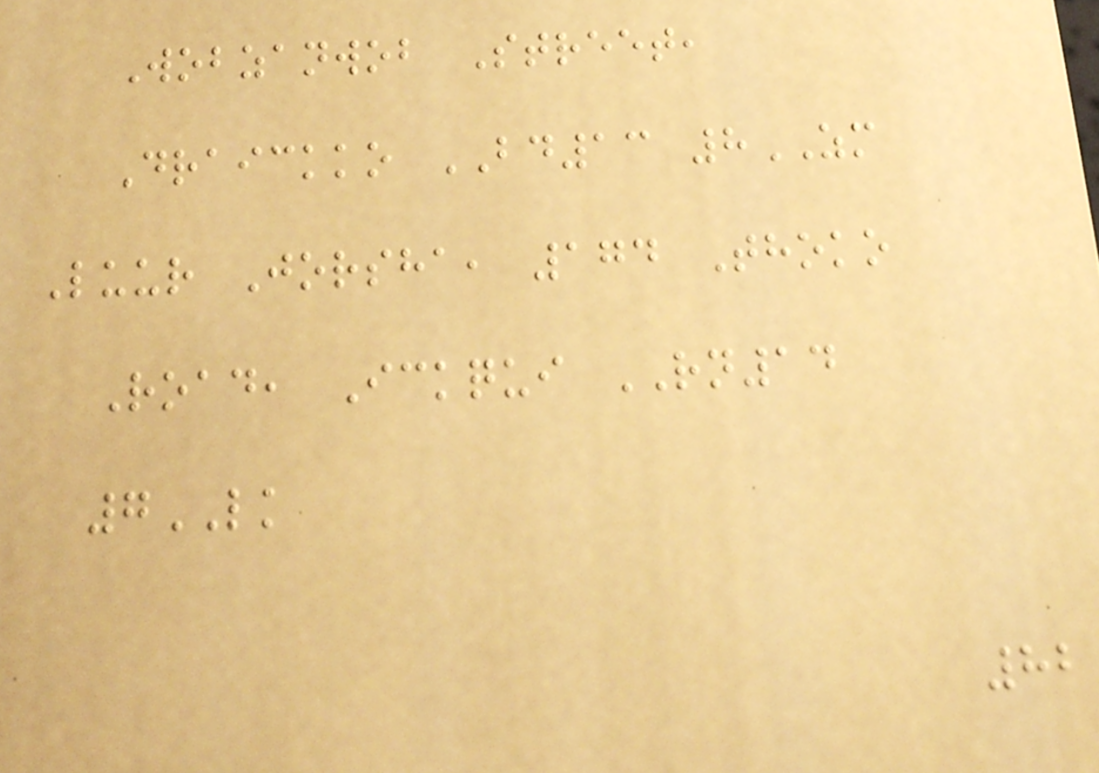Wobzanwob Street,
Draickko BD13 8ZM
Luur Jorsha, 174 Thoko
Road, Ickqui RN14
7LK
82
